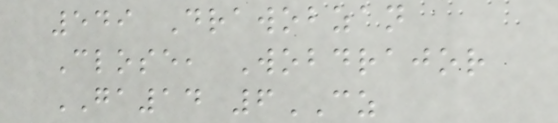549 Drawobzan
Close, Wobdrajor
GA14 6CZ
